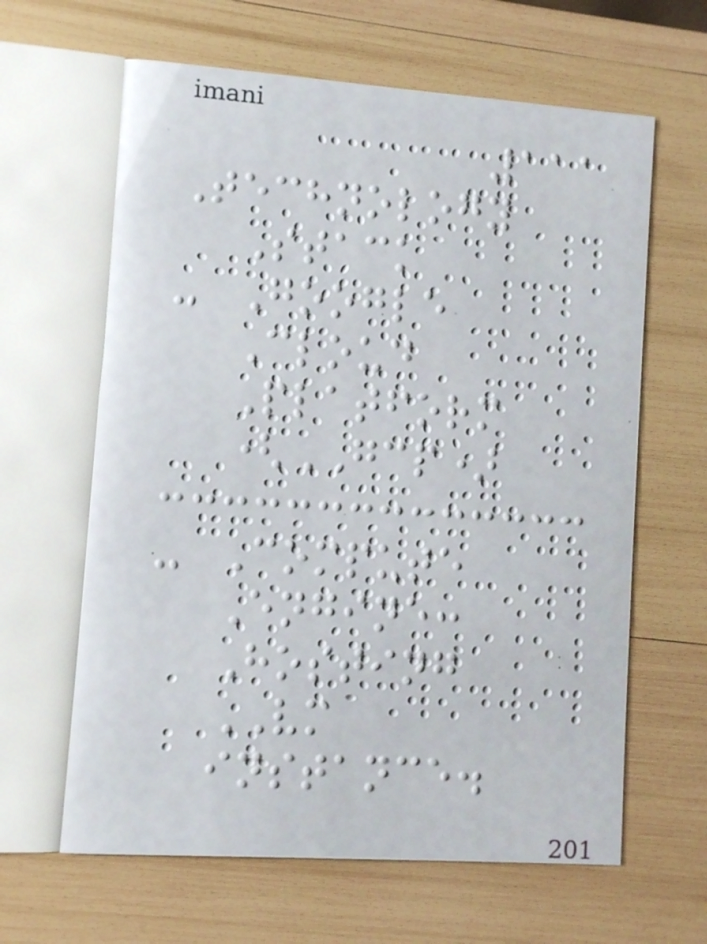111
Technology
Stack
- Google
Cloud
Platform
(GCP)
- Compute
Engine:
Hosting
VM
instance.
